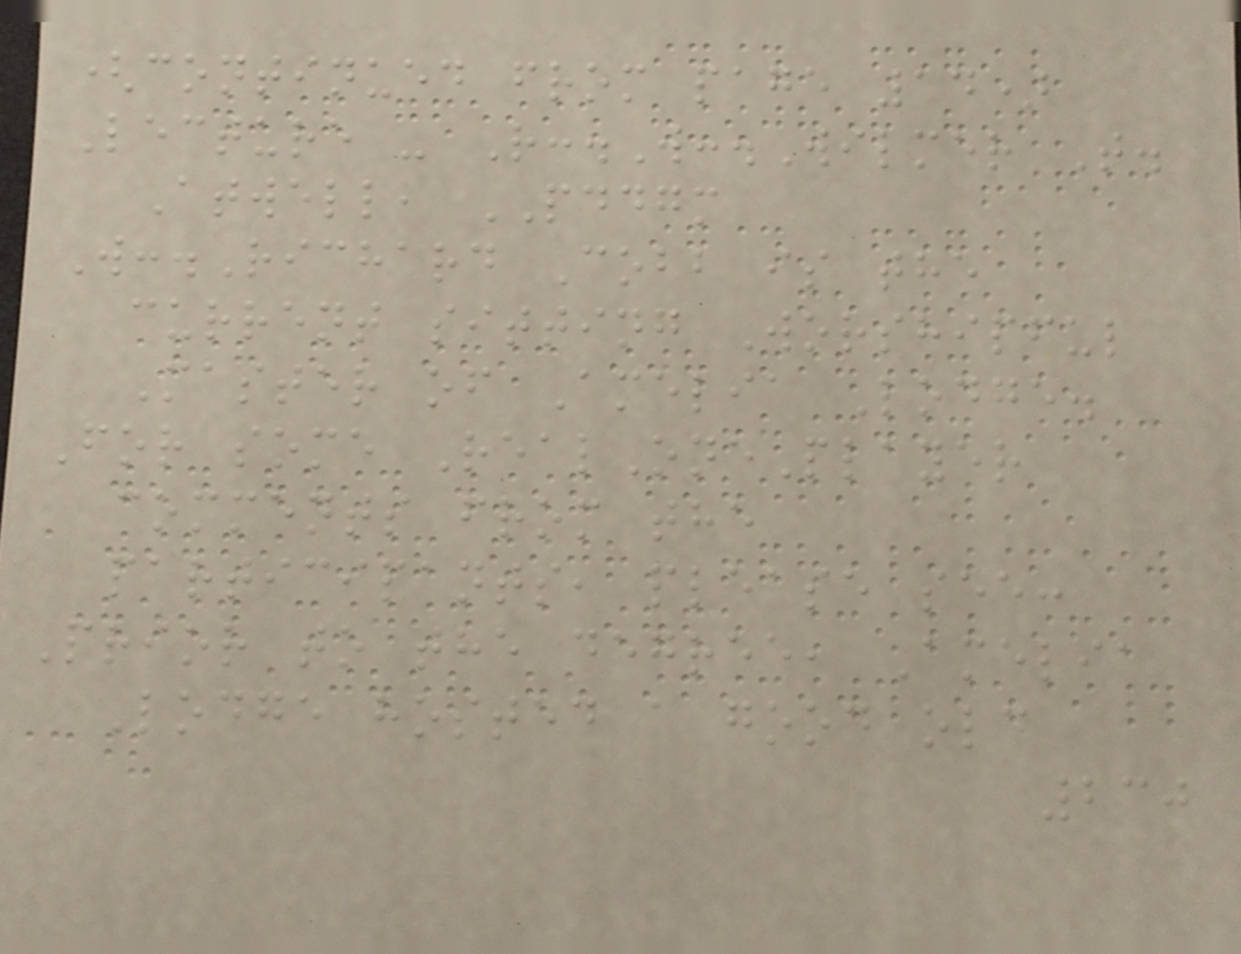(continued from page 14)
Lecture - R:.W:.Wilmer T.
Atwell, PDDGM
W:.Richard Cobb is the
current sitting Worshipful
Master of Amelia Lodge.
For some RealOnePlayer
comments from the
participants, please see:
Prior to the degree, Amelia
Lodge hosted a good old
230
